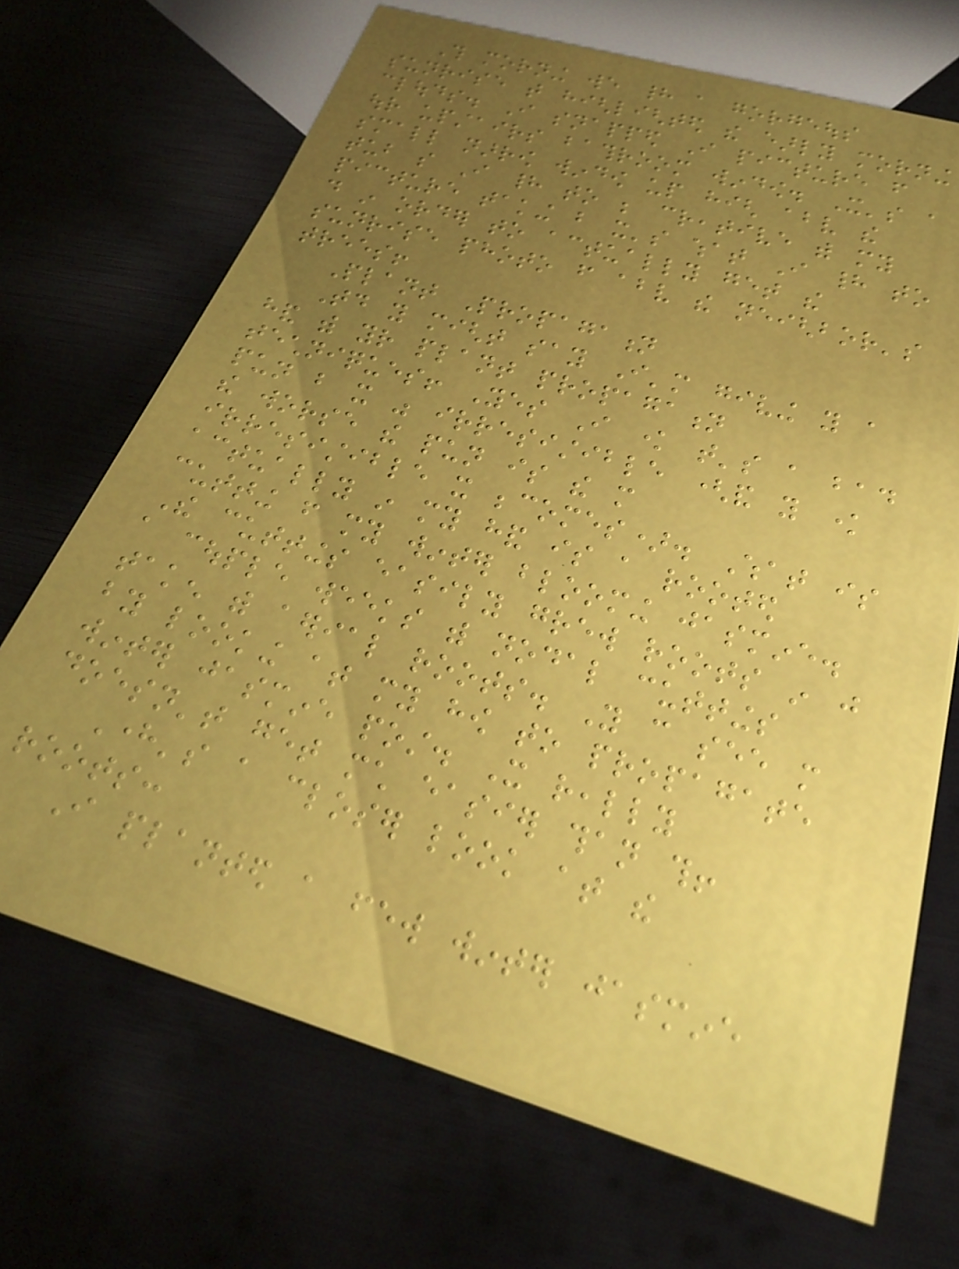This morning we had a gorgeous
sunrise that highlighted the early morning
clouds. I snapped I picture from
our upstairs bathroom window. It's a
small narrow window up high above the
tub so I had to be creative with my
picture taking but it's what I had to
do in order to actually get the
sunrise photo from above the neighbor's
trees!
Plant Propagation
Today you might say I'm giving you a
hand with your plant propagation
techniques! Yes I know that's a bad
pun but it was irresistible (and you know
the worse the pun is the more
irresistible it becomes). What is
actually in my hand is a rooted
cutting from my winter blooming jasmine.
The cuttings easily grew roots in just
a couple weeks with nodal cuttings
taken with aerial roots. You can see more
by looking at my how to propagate
winter jasmine post. It really
doesn't get much easier than this!
Here's a closer look at the
roots:
I planted a few winter jasmine
